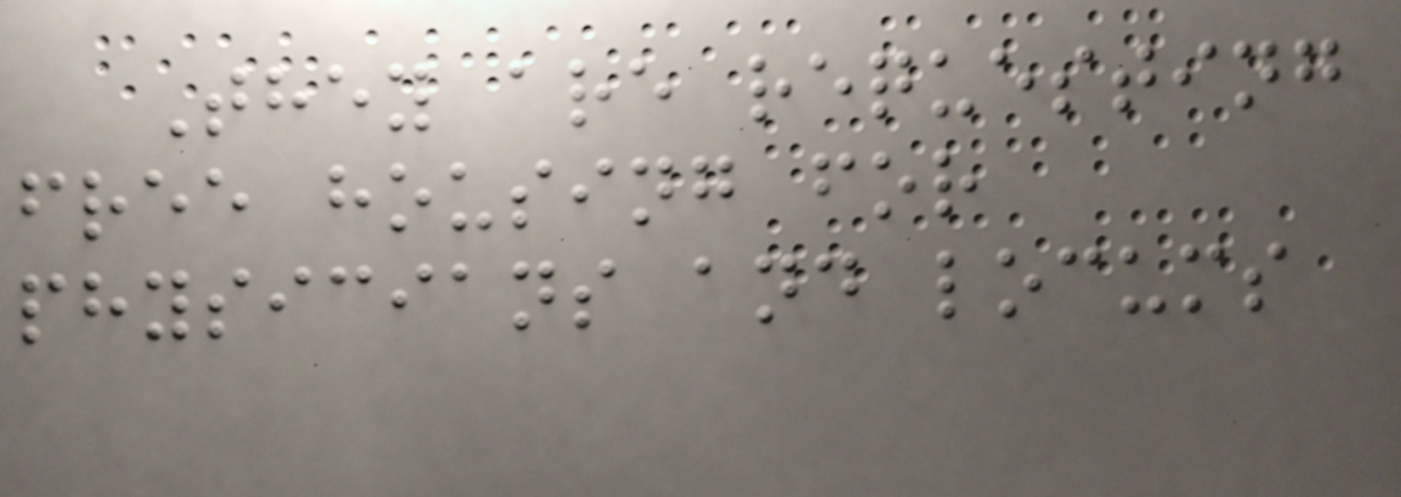They are requesting
free housing for
physicians and locums
